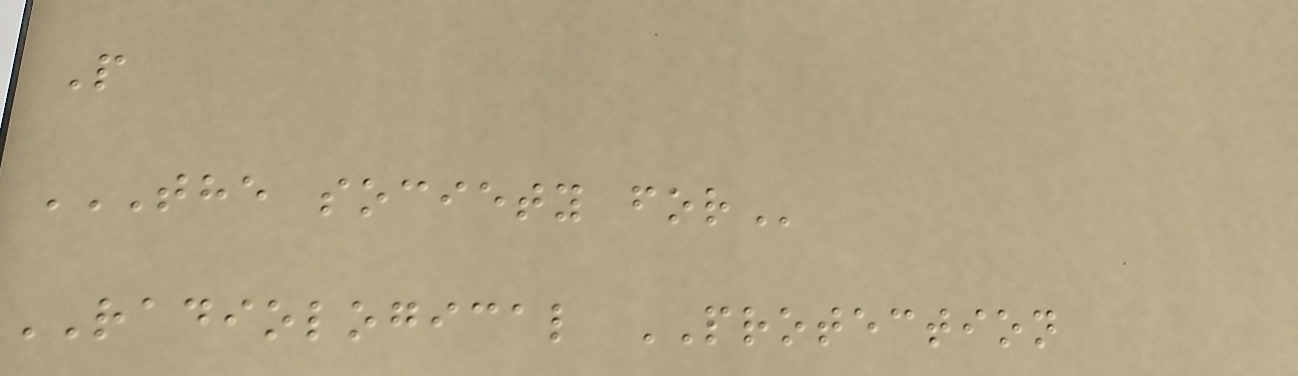P
THE SOCIETY FOR
RADIOLOGICAL PROTECTION
